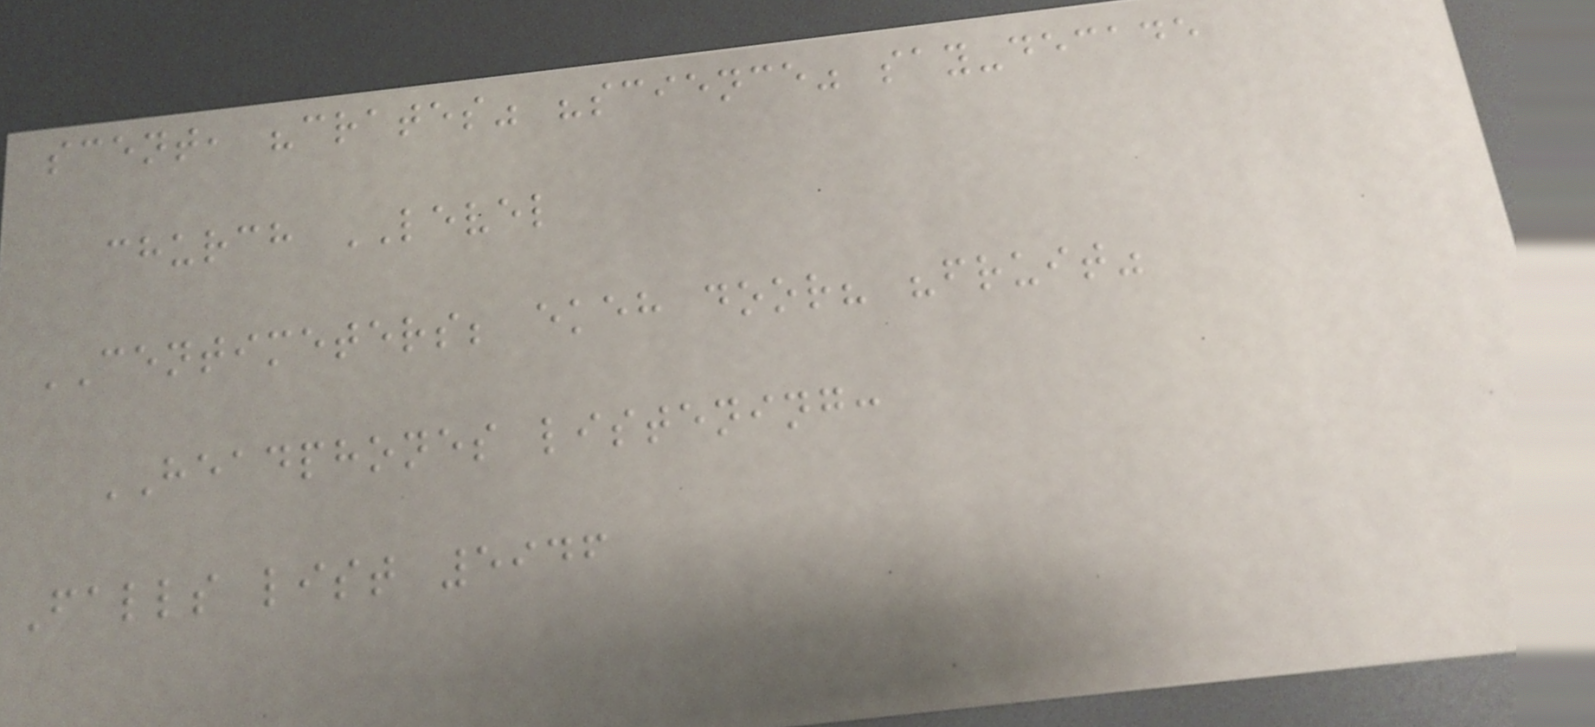scent, "crates" "science" say-decade
church LEVEL
CENTIMETERS; ekeh door? "fruit"
HEADPHONES listening:
Falls list 5946
